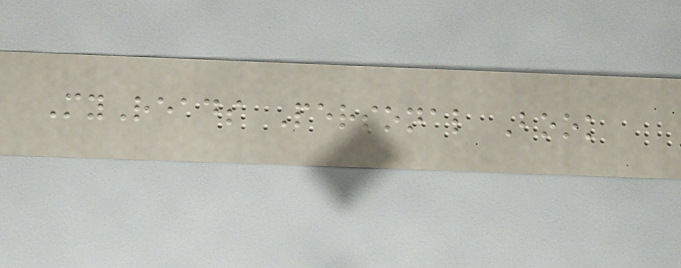MyReads Personal Book
